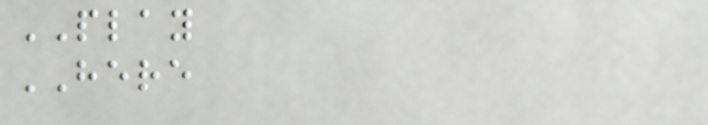PLAY
HERE
